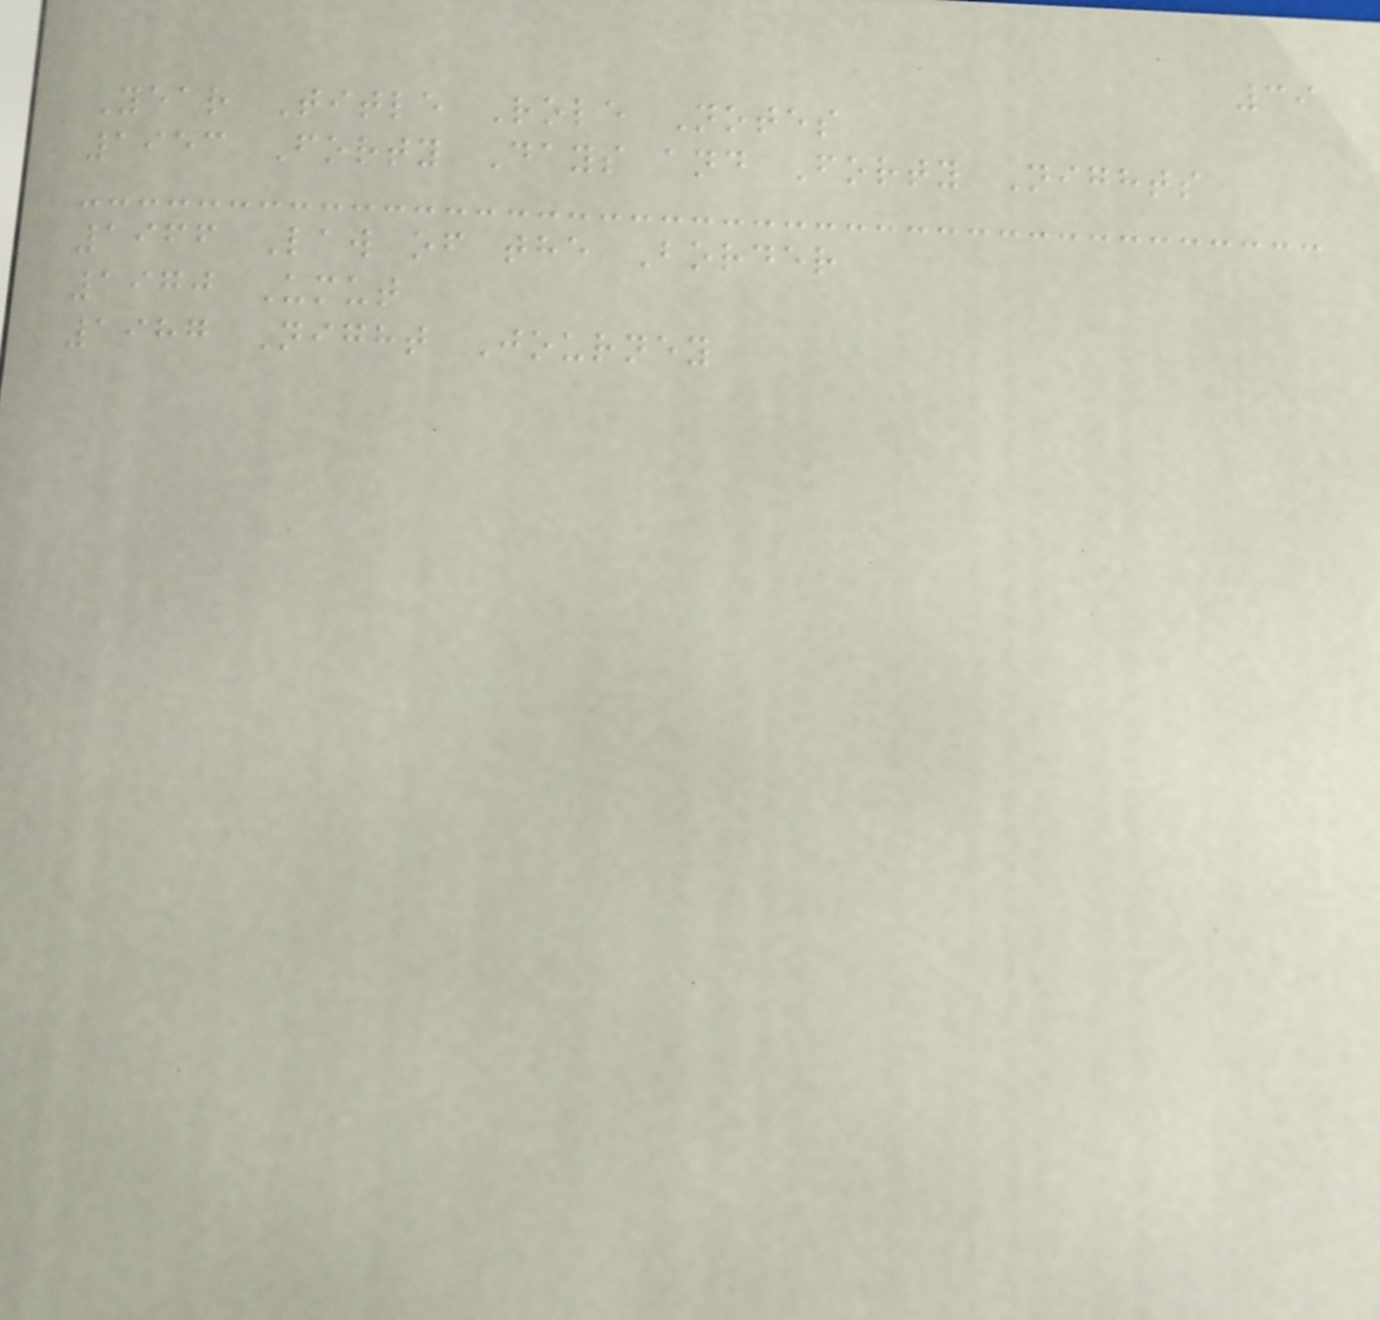39
Year Title Role Notes
1953 Forty Days and Forty Nights
1966 Law of the Border
1970 Umut
1987 Night Journey
